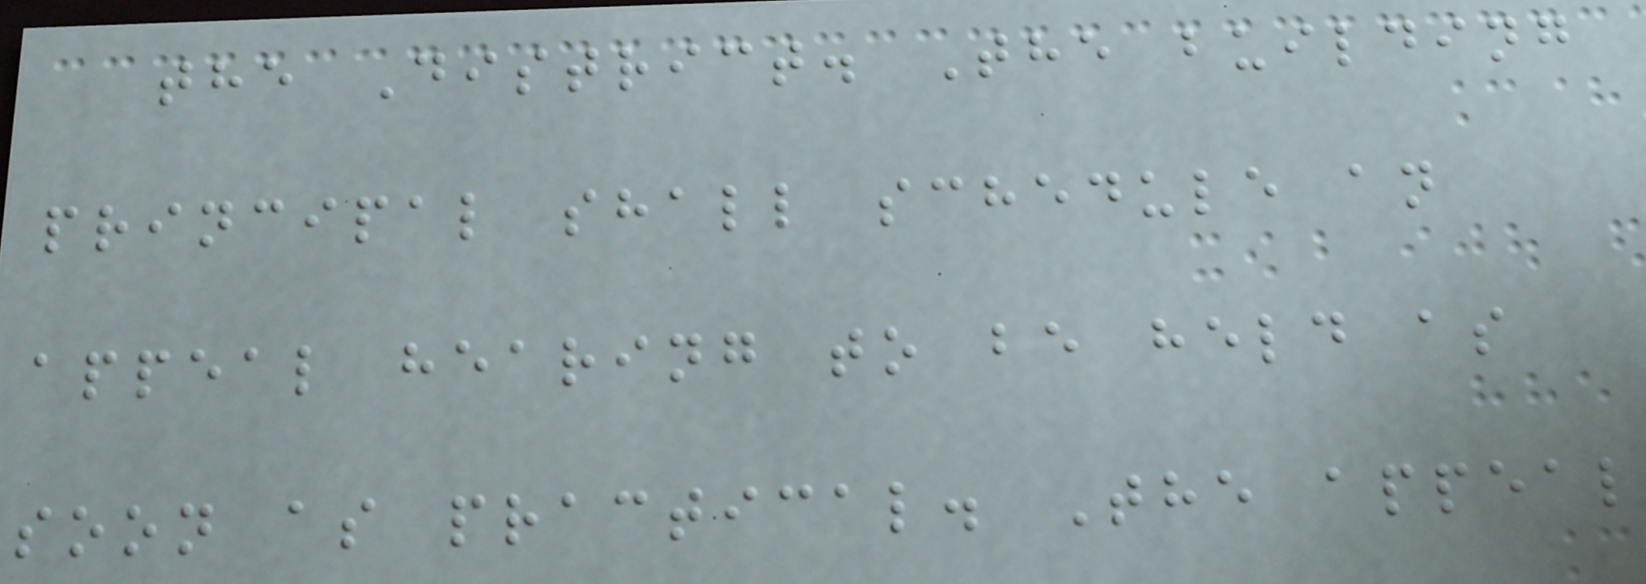the District. The building
principal shall schedule an
appeal hearing to be held as
soon as practical. The appeal
